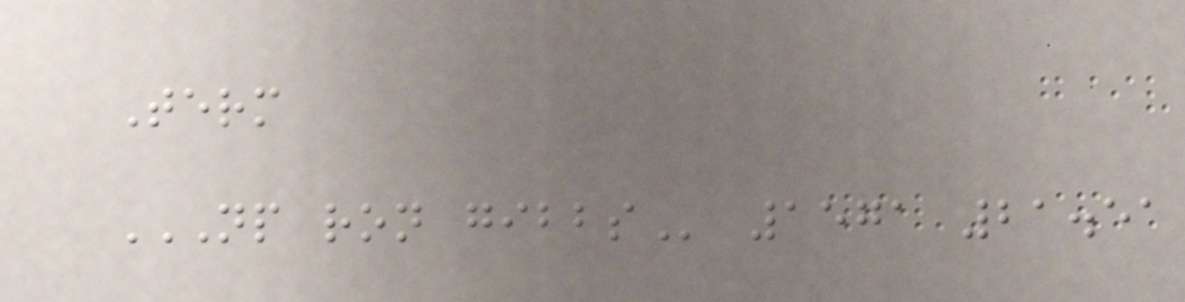Term
NP RON GIBBS 1571 21.51
